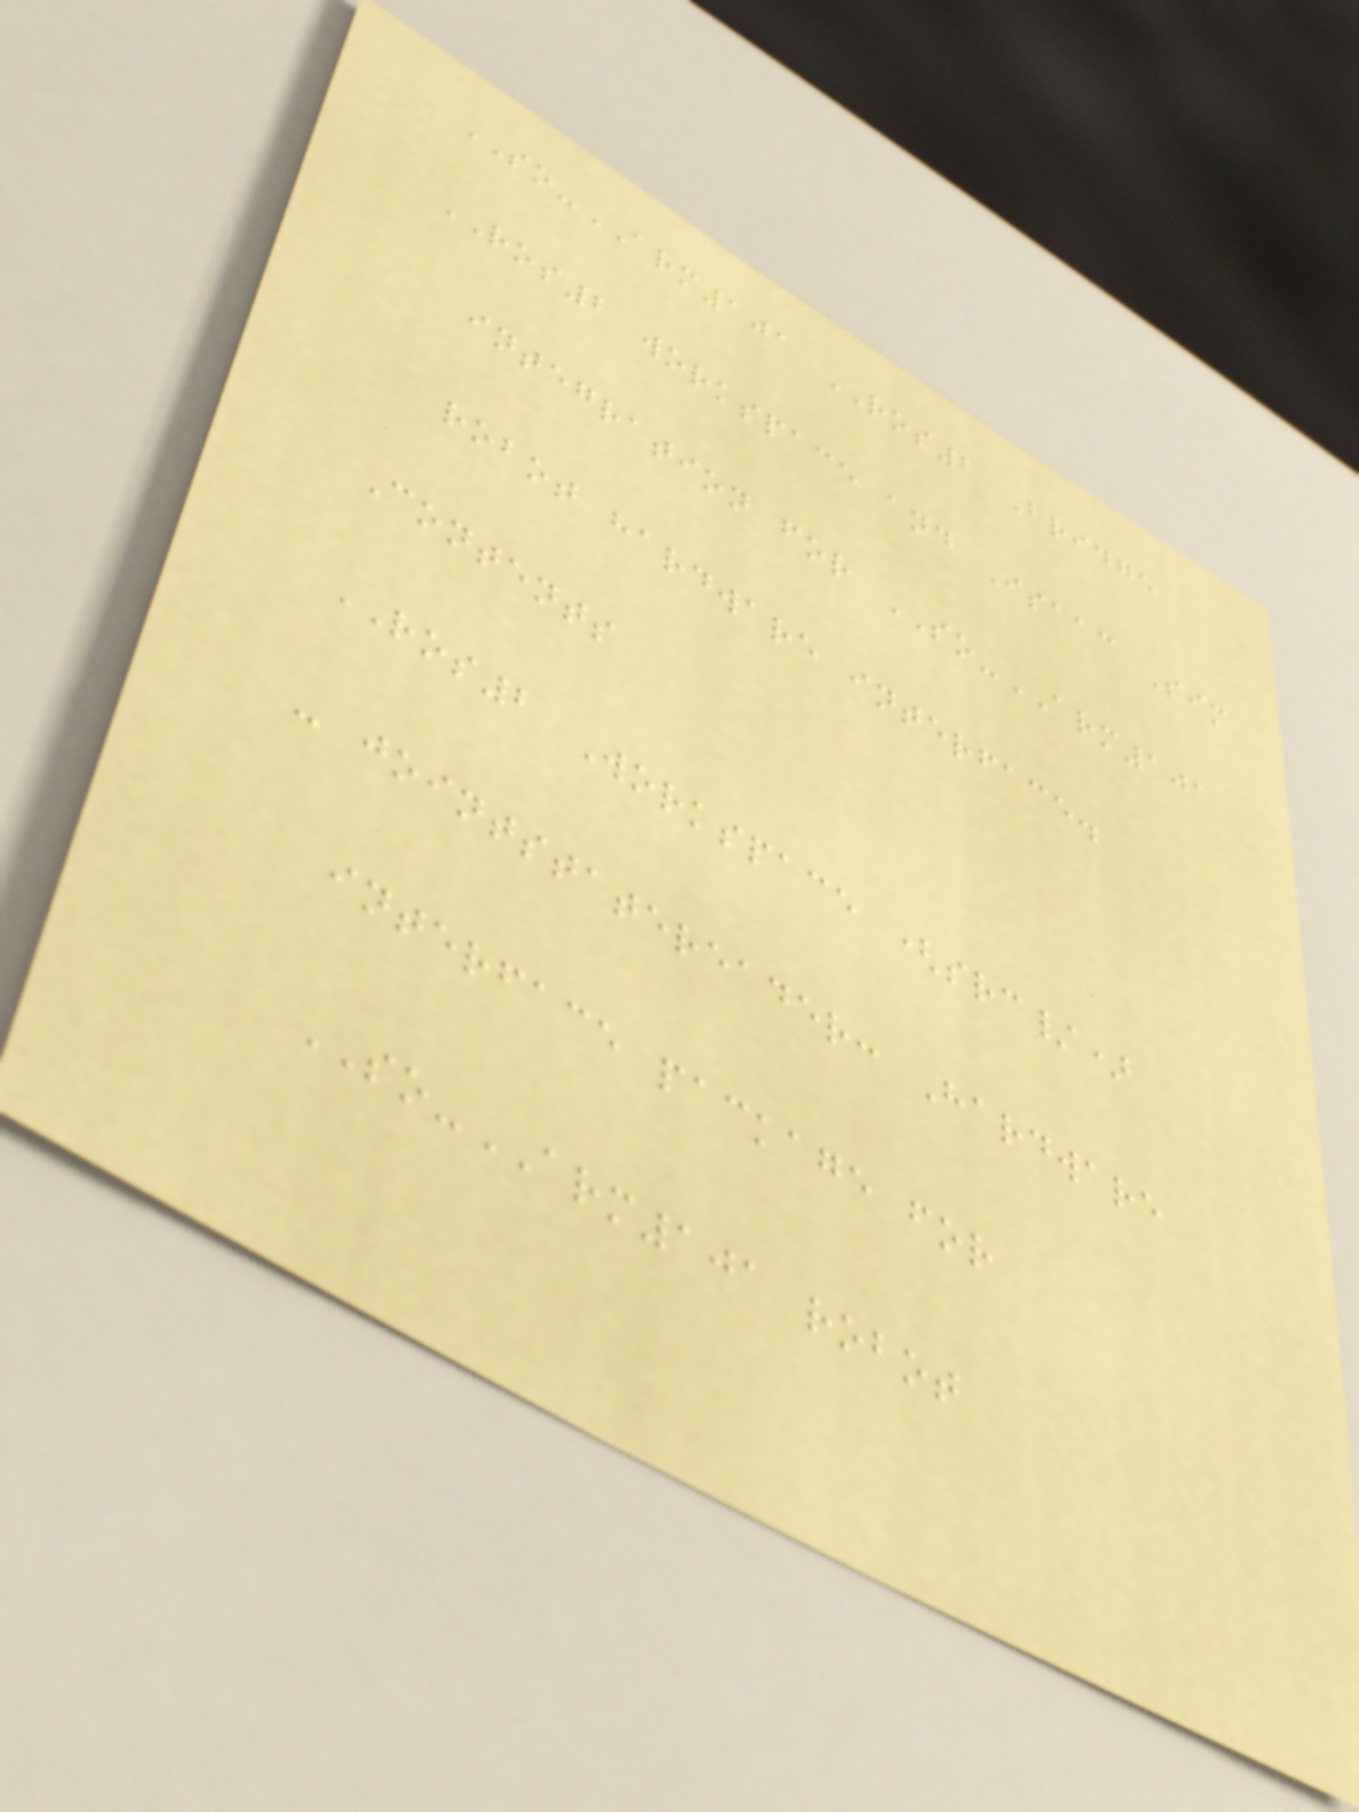SO-ARM101 ROS2 Bridge
ROS2 workspace and Isaac Sim
integration for SO-ARM101
robot hardware interface.
Contents
ROS2 Workspace (src/)
- jointstatereader: Hardware
interface package for
SO-ARM101 robot
